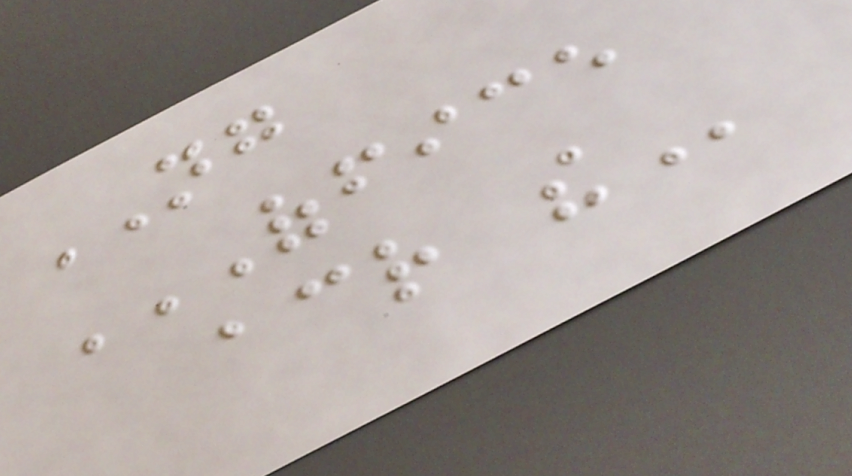NG
OFFICE
ACROSS THE
